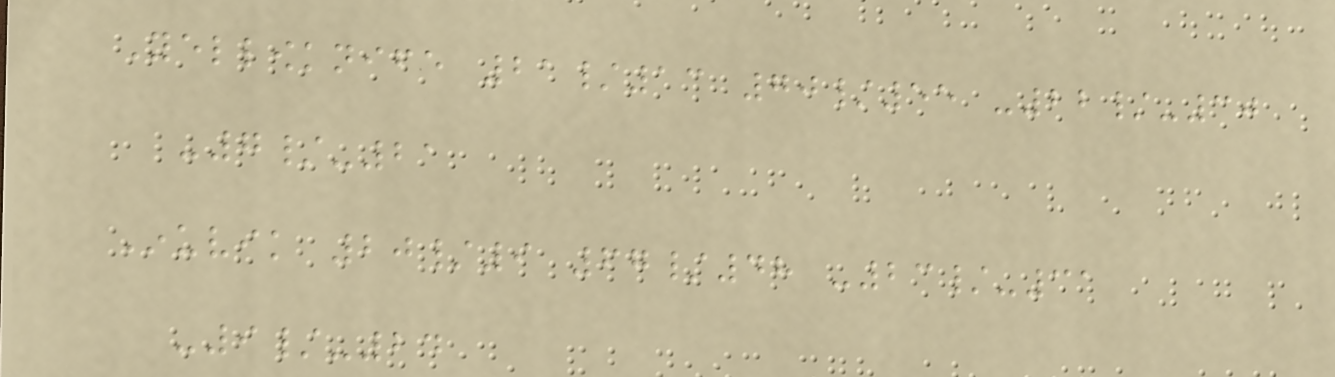Yellowknife 21/13 70/55 -22/-30
-7/-21
Inuvik 20/9 67/48 -23/-31
-9/-24
